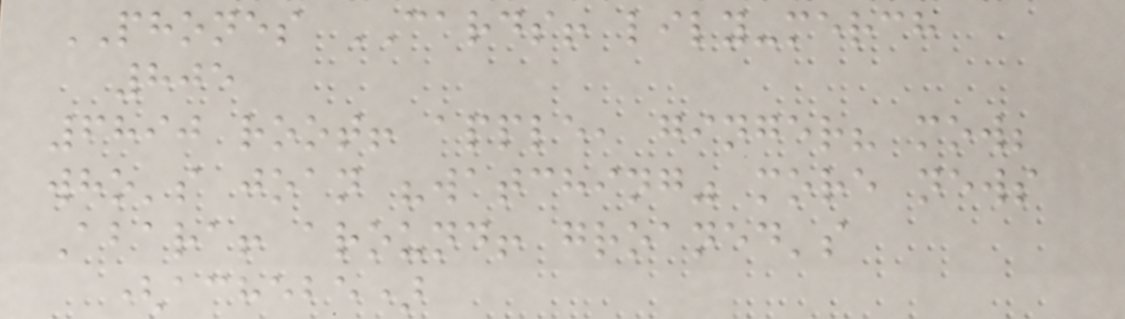PHONES CARDS! lily-merch
805
6890 root! apple, ginger? mow;
who's joan "watching" more news
Abara! around! groaned's
(achebe)
